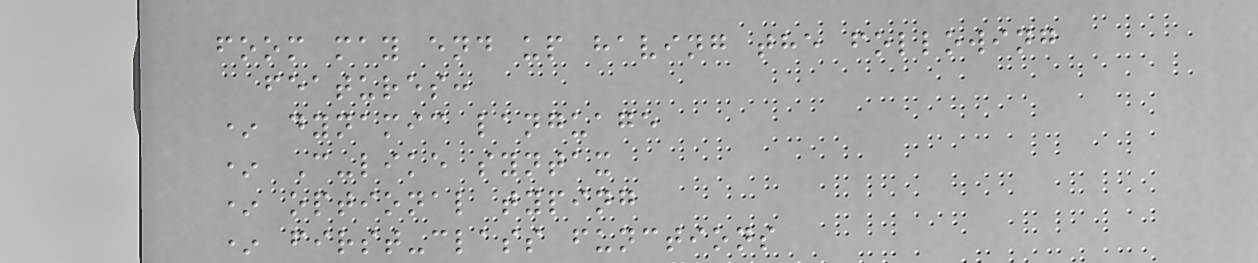foom may end up having the following
features:
* dynamic language
* C-like syntax
* optional typing
* first-class functions
